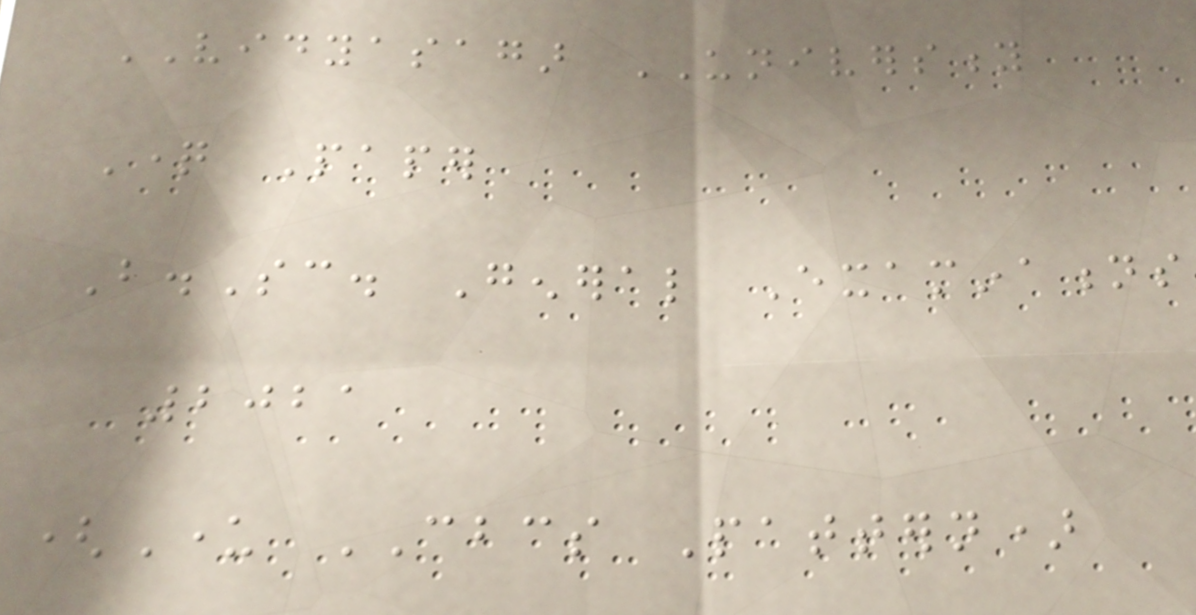VIDYASAGAR UNIVERSITY
Question Paper
B.Sc. General Examinations
2021
(Under CBCS Pattern)
